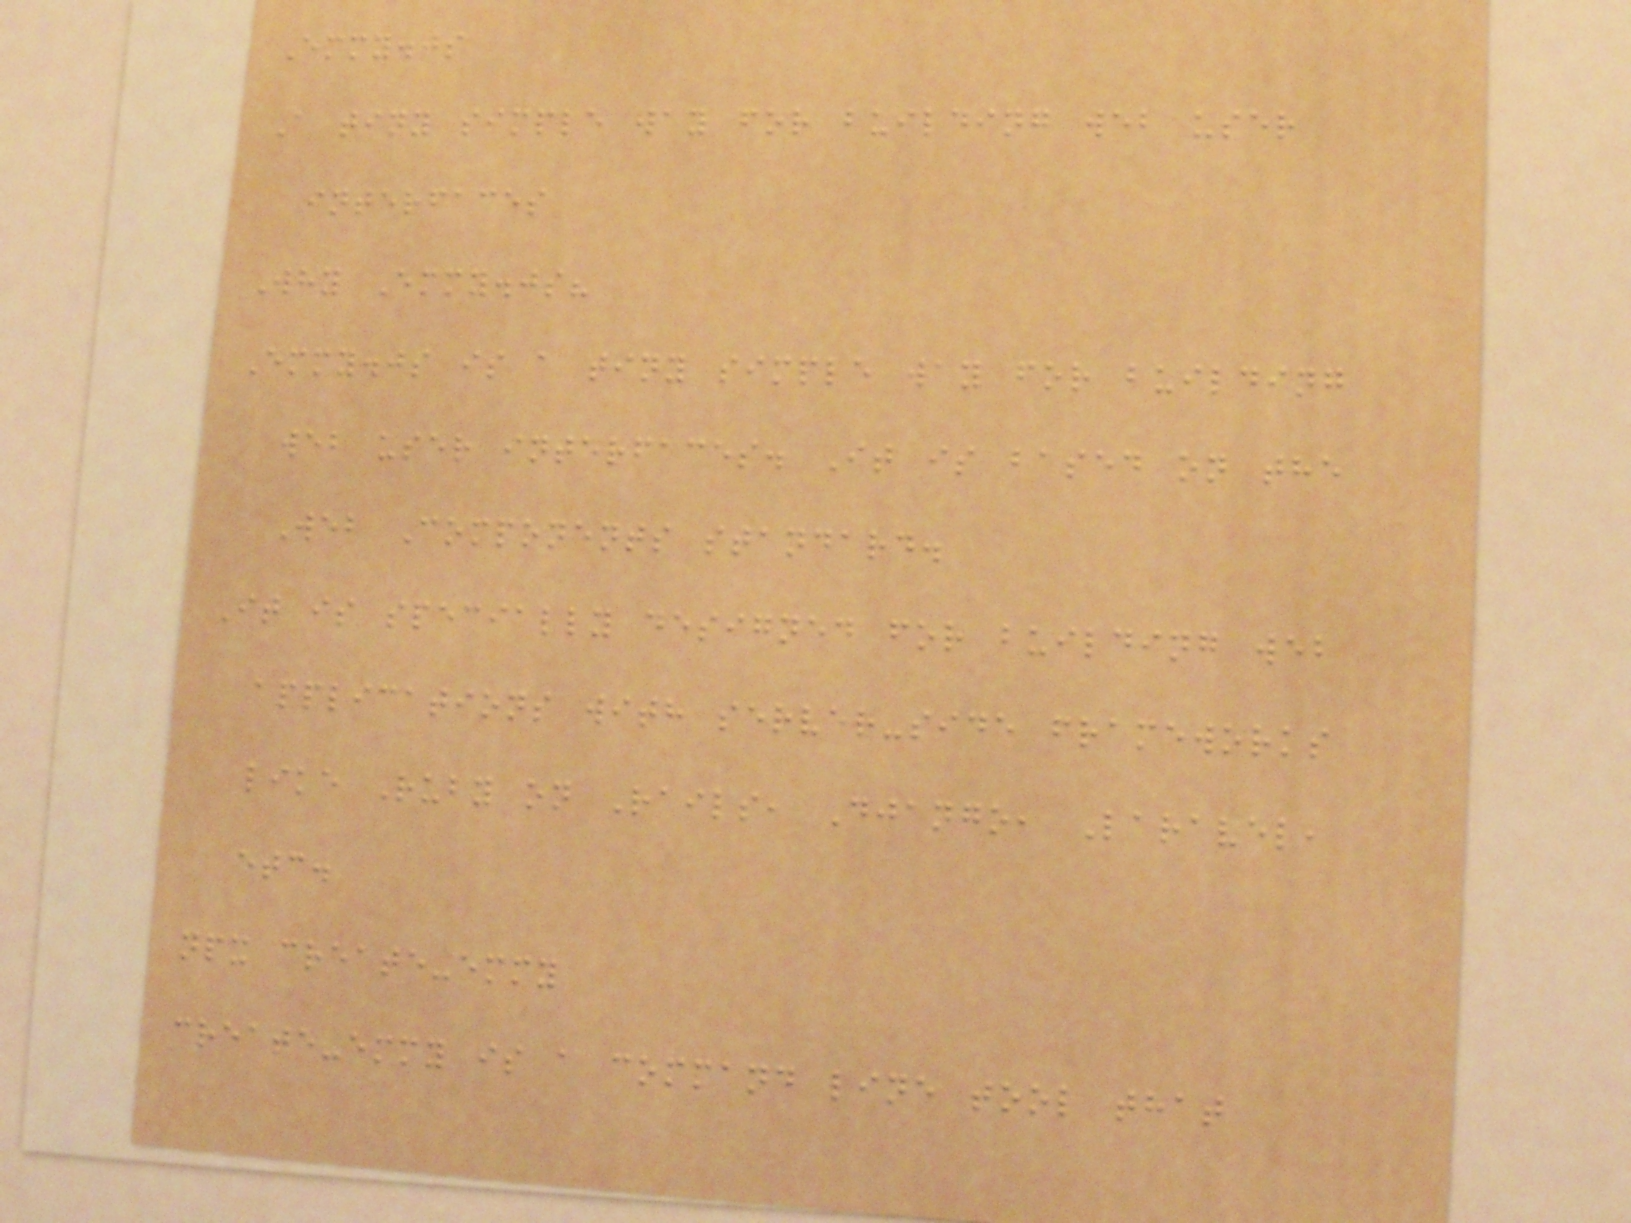Emmy.js
A tiny simple way for building web user
interfaces
Why Emmy.js?
Emmy.js is a tiny simple way for building
web user interfaces. It is based on the
Web Components standard.
It is specially designed for building web
applications with server-side frameworks
like Ruby on Rails, Django, Laravel,
etc.
npx create-emmy
create-emmy is a command line tool that
